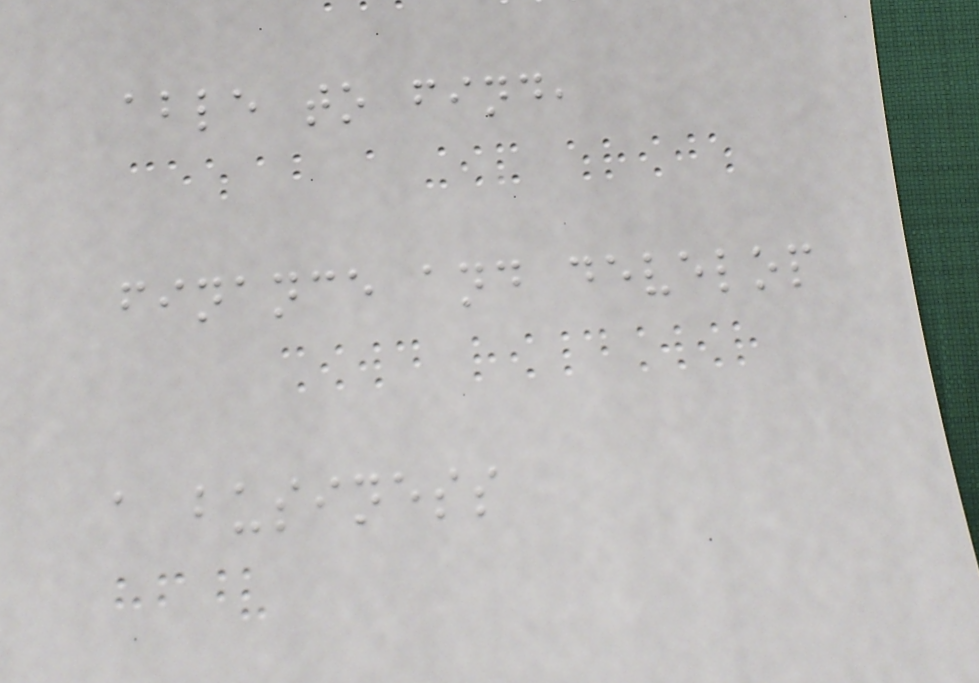able to find,
finance and develop
a business
